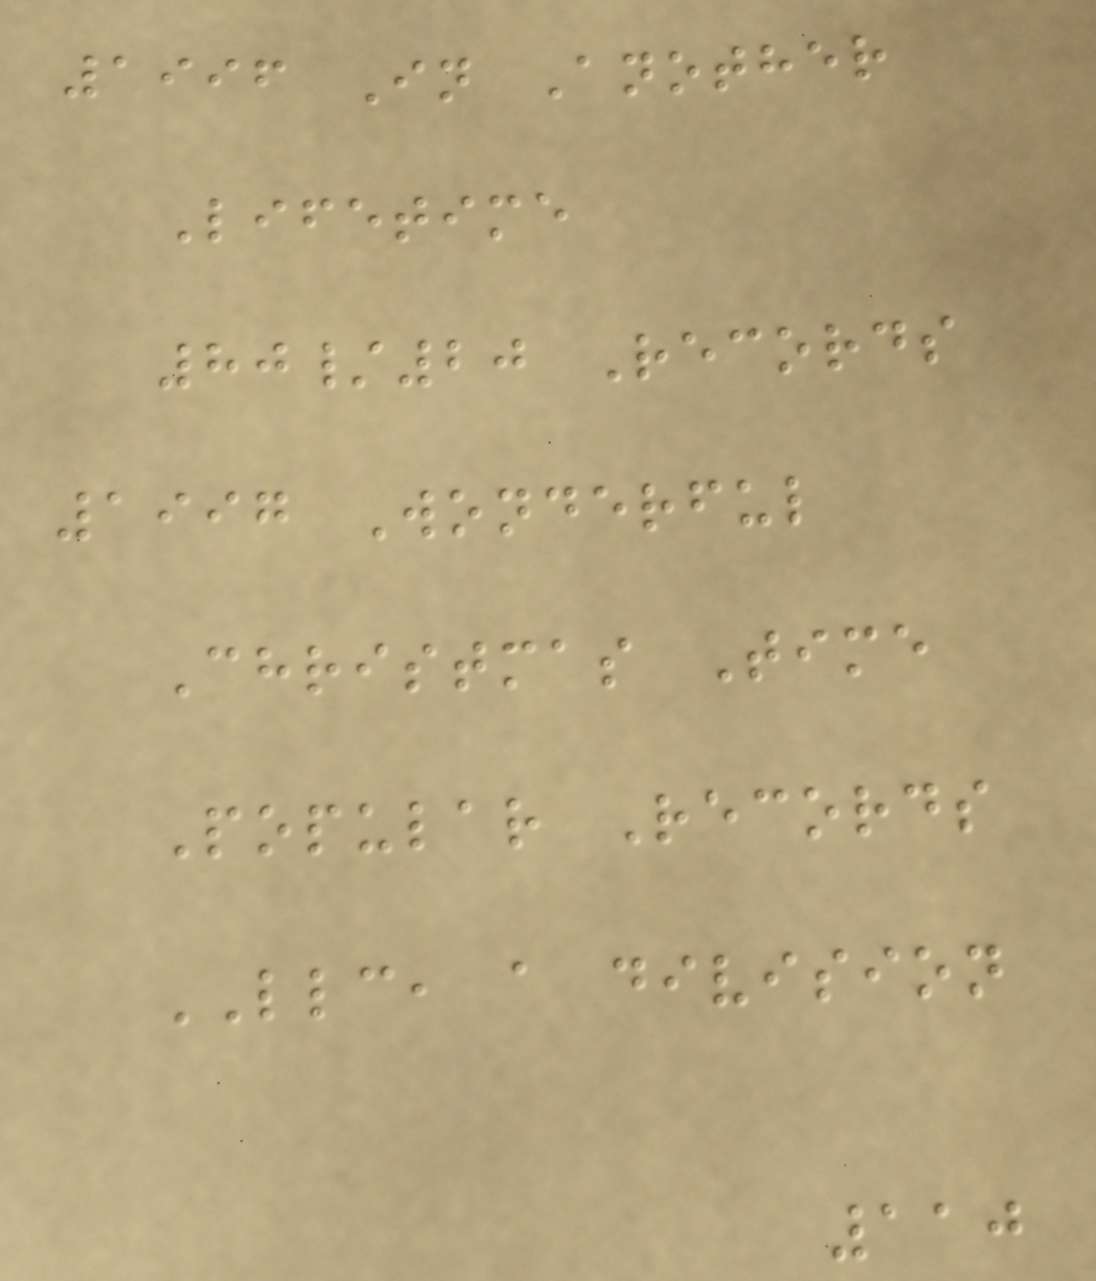1996 In Another
Lifetime
80/20 Records
1997 Wonderful
Christmas Time
Popular Records
LLC, a division
110
